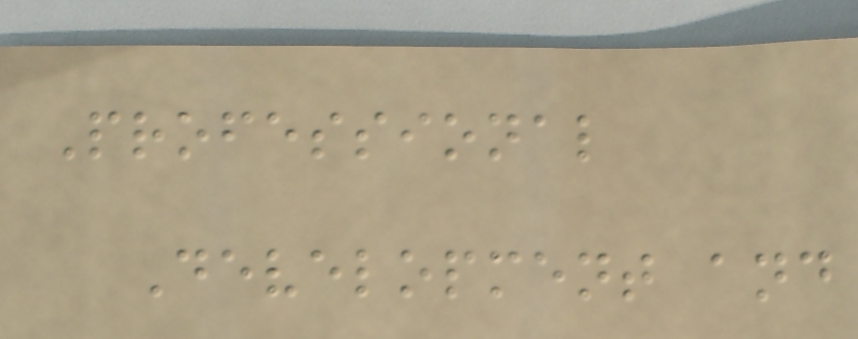Professional
Development and
